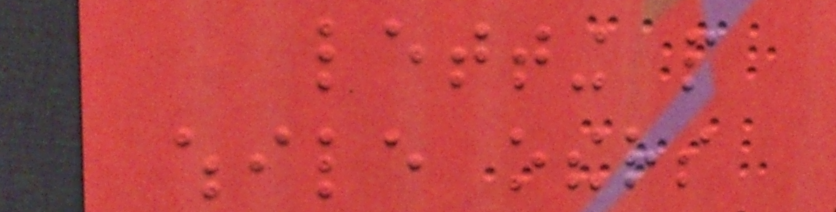letting people
while others
